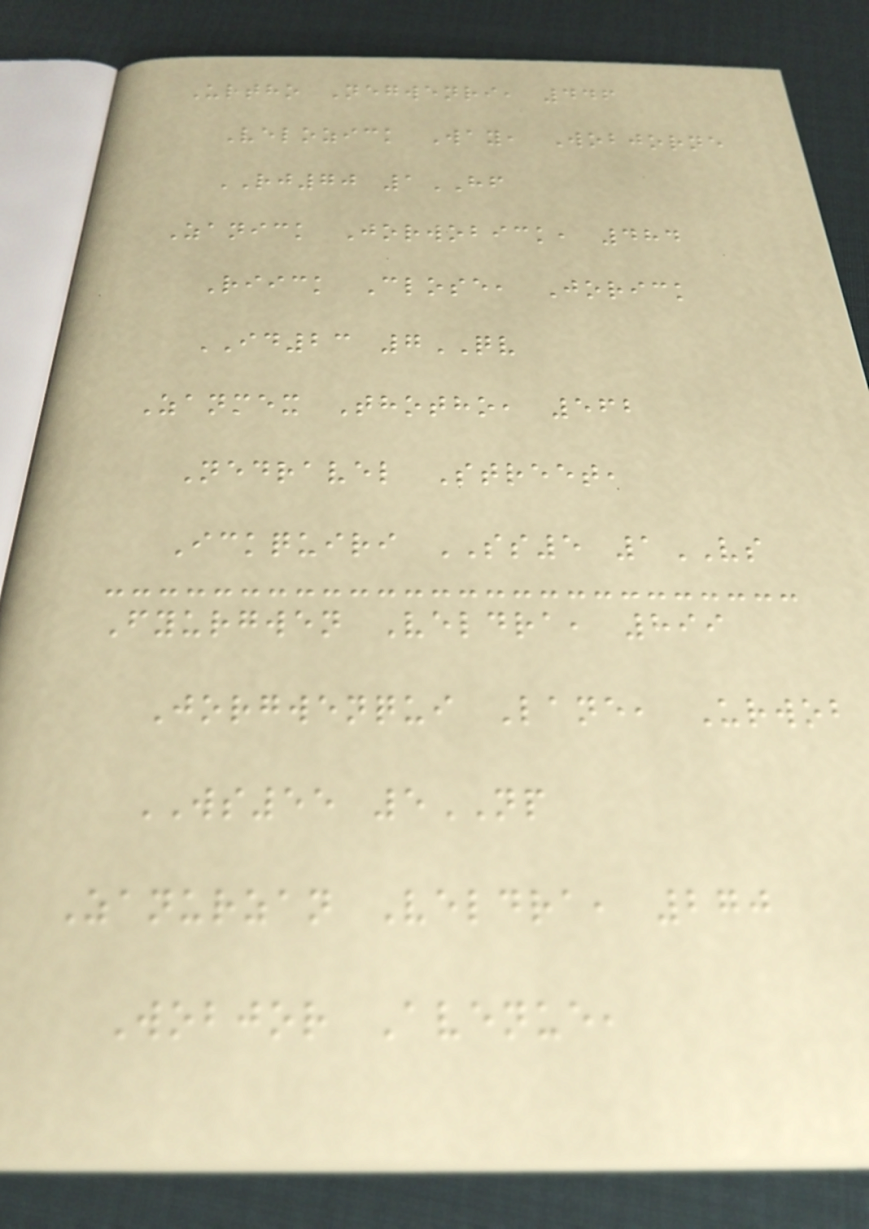Urtho Negwenri, 446
Velozick Way, Wobjorne
RJ70 1HF
Zanick Jorwobick, 484
Riick Close, Jorick
ID23 7QV
Zanmex Thotho, 562
Nedravel Street,
Ickquiri SS5 1VS
Fyurgwen Veldra, 899
Jorgwenqui Lane, Urwob
WS55 5NP
Zanurzan Veldra, 270
Wobjor Avenue,
